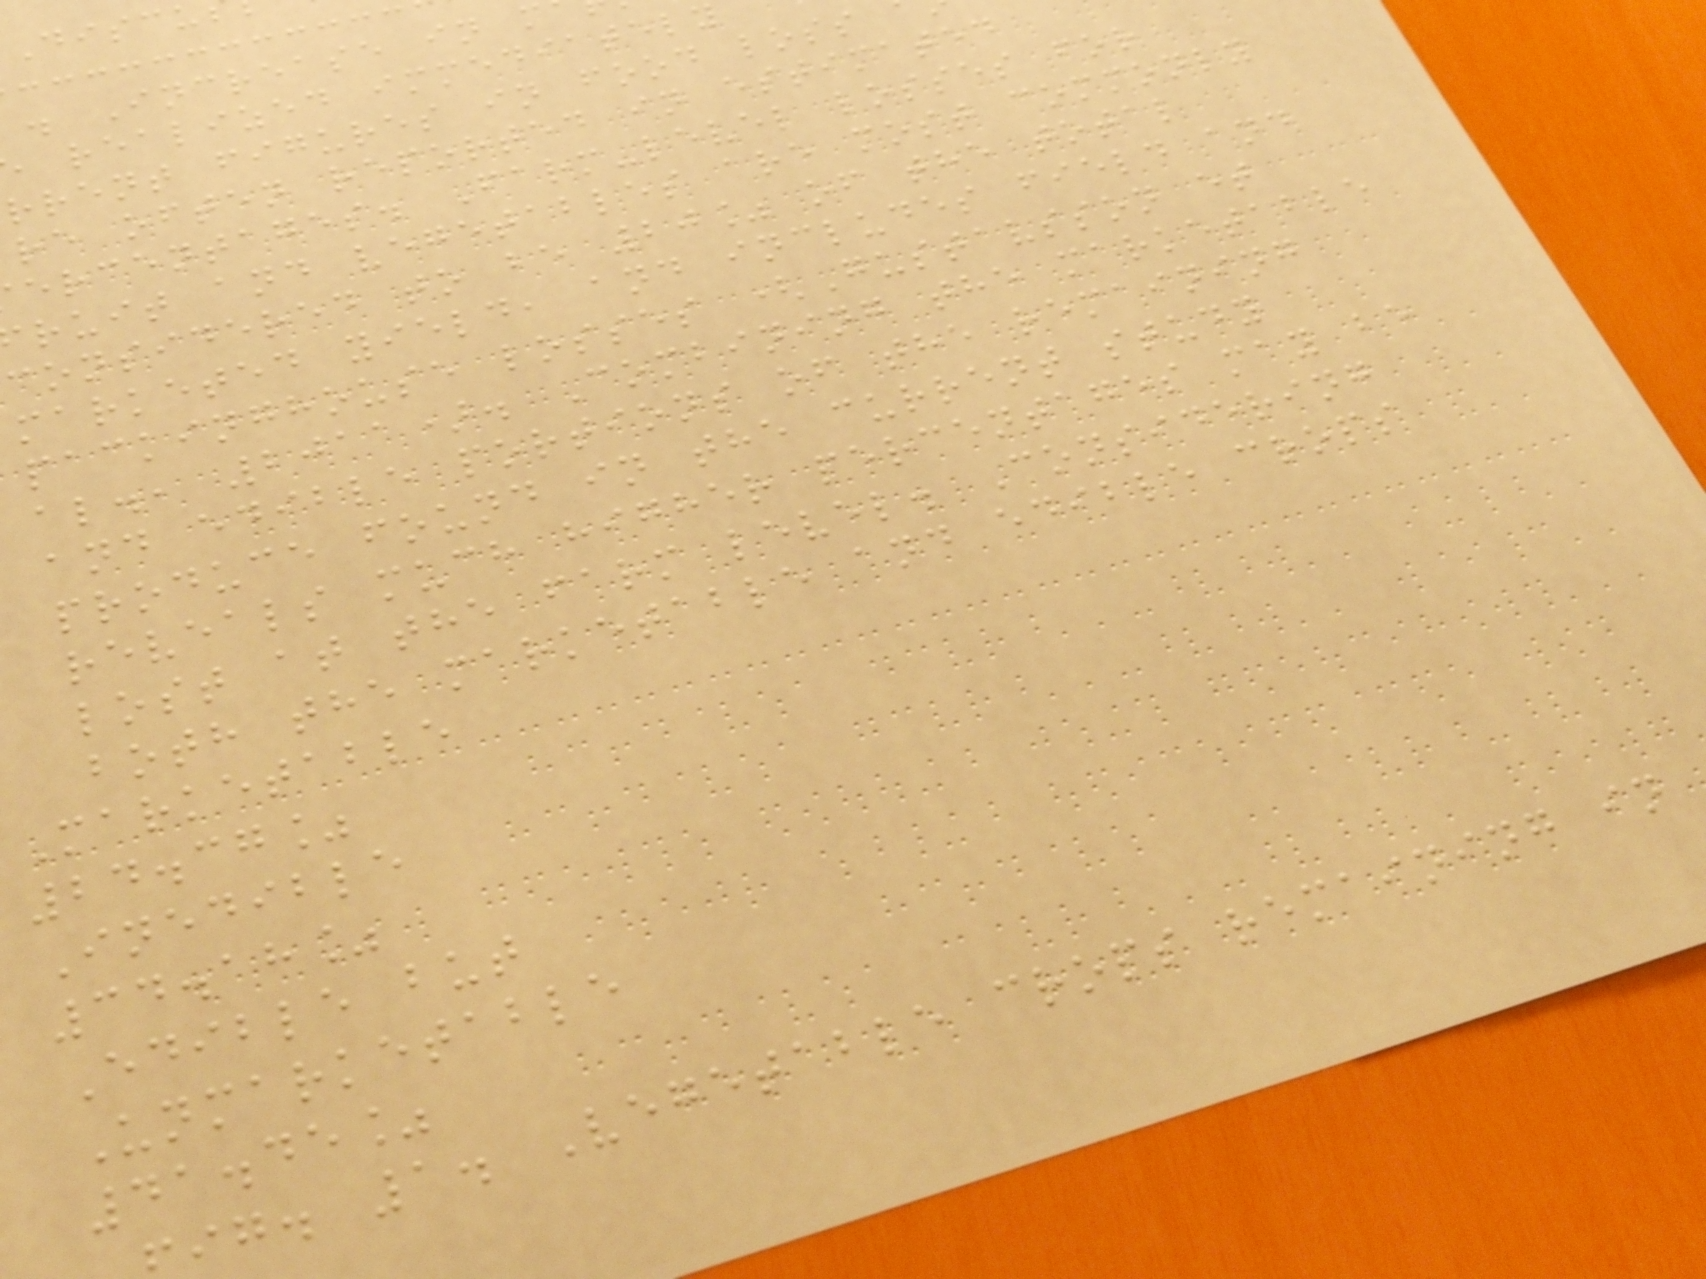Discu
. Increase in m
realized immediately
rrent figures in food loss
re often reported in estimated
ercentages. Farm-level losses for
ruit and vegetables are most commonly
considered to be 20% of the total
marketed yield, and includes field and
packinghouse losses (Gustavsson et
al., 2011). Combining the marketable
and edible portions of the remaining
produce found in the current study
reveals much higher percentages may be
lost at the farm level. Considering
both the marketable and edible crops
Marketable
24.37%
Inedible
34.18%
Edible but
Unmarketable
41.45%
ig. 1. Vegetable crops remaining in
